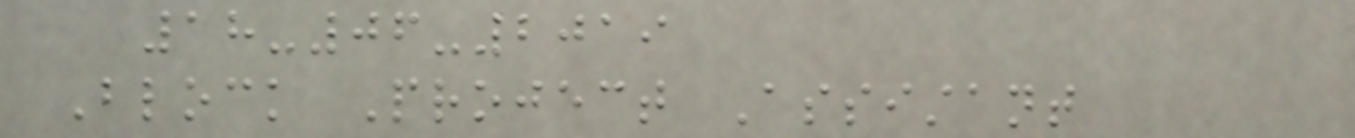18-06-2019
Block Project Assistant
